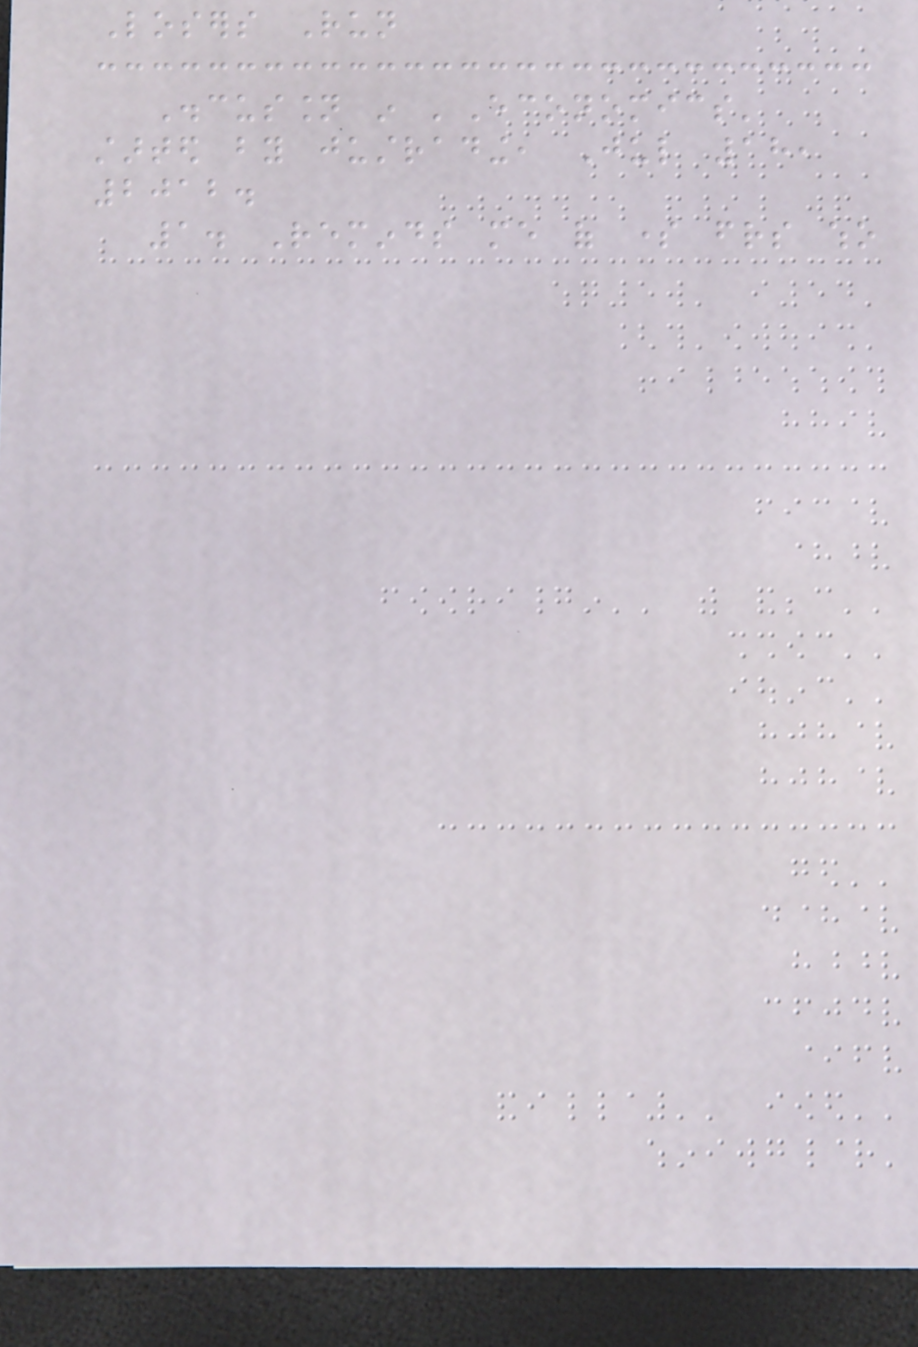Losers Run
Discussion in 'Economics'
started by justrading, Jul 18,
2012.
1. Reminds me of some friends who
